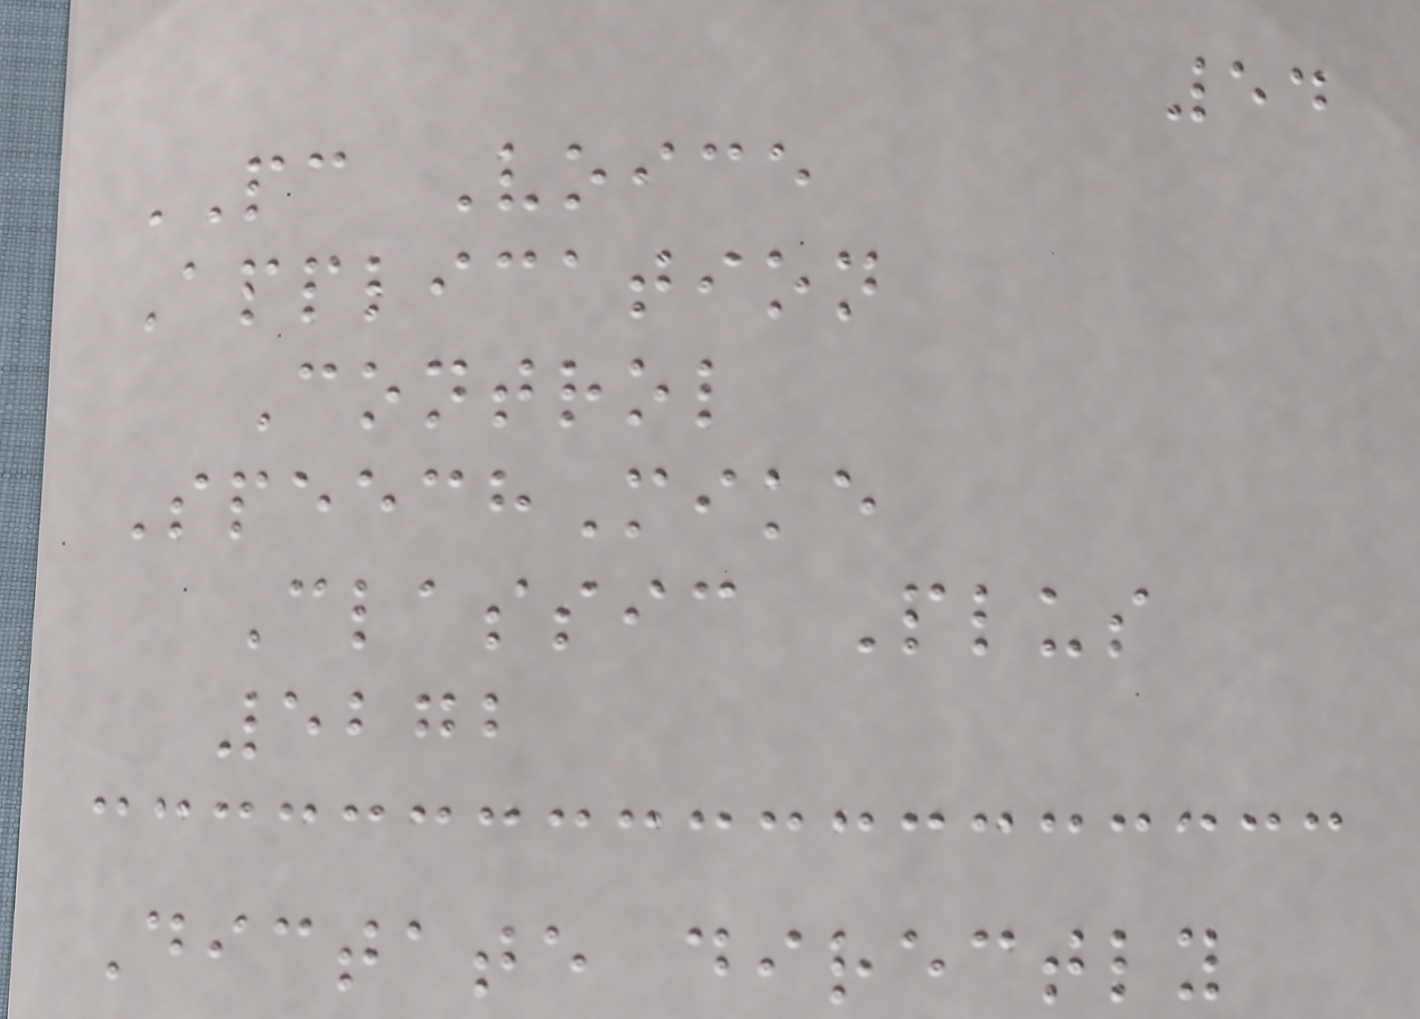54
PC Voice
Application
Control
SpeechMike
Classic Plus
5272
Dictate directly
